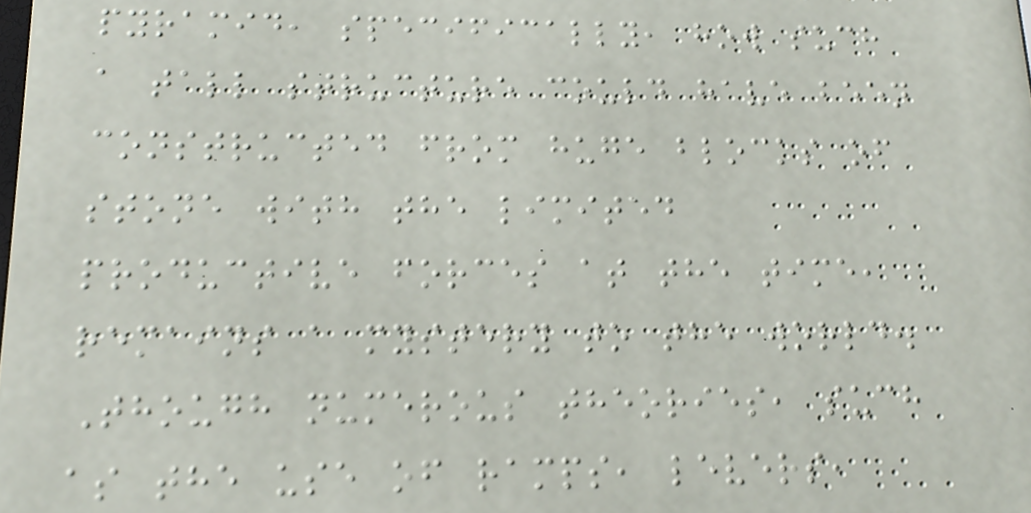pyramid, specifically, how such
a tall structure could have been
constructed from huge blocks of
stone with the limited
productive forces at the time,
remains a mystery to the world.
Though numerous theories, such
as the use of ramps, levers,
